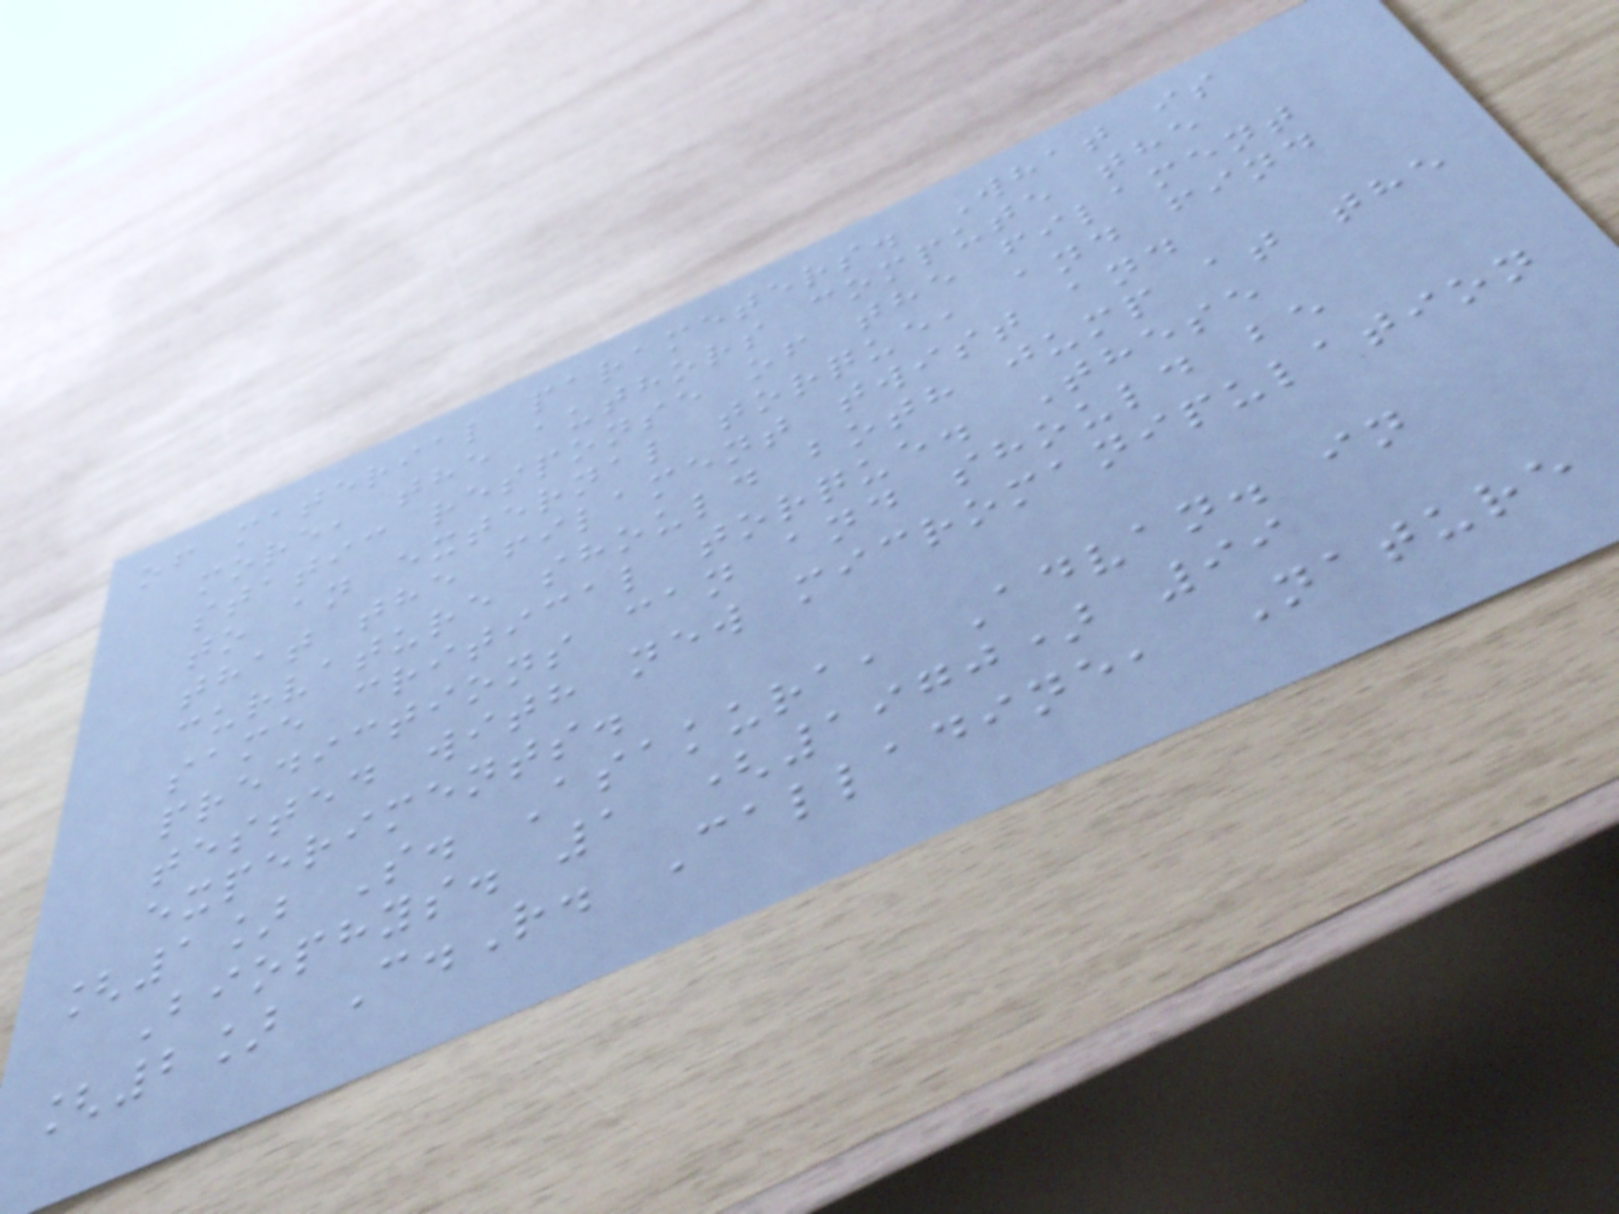of material parameters. What is
more, the authors compute the
static response of the filament
to an external torque, and find
that the filament twist and
curvature should both jump at the
same critical torque. These
predictions can and should be
tested with new micromanipulation
experiments.
[1] S. Asakura, Advan. in
Biophys. 1 (1970) 99
[2] C.R. Calladine, Nature
